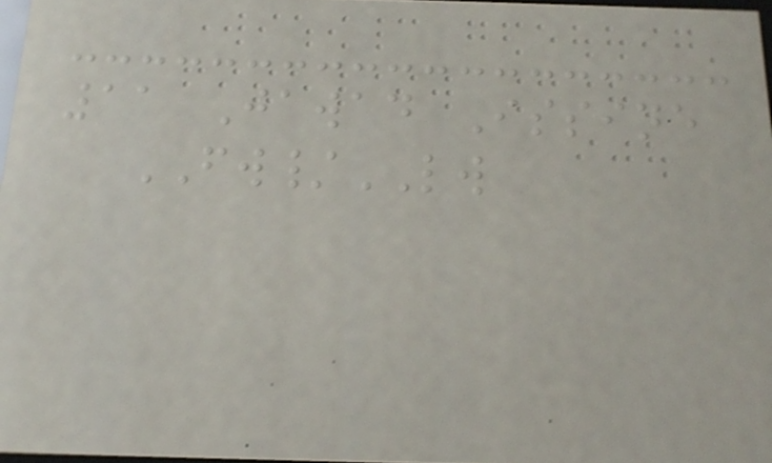11 Jawad Issine
FW/LW
